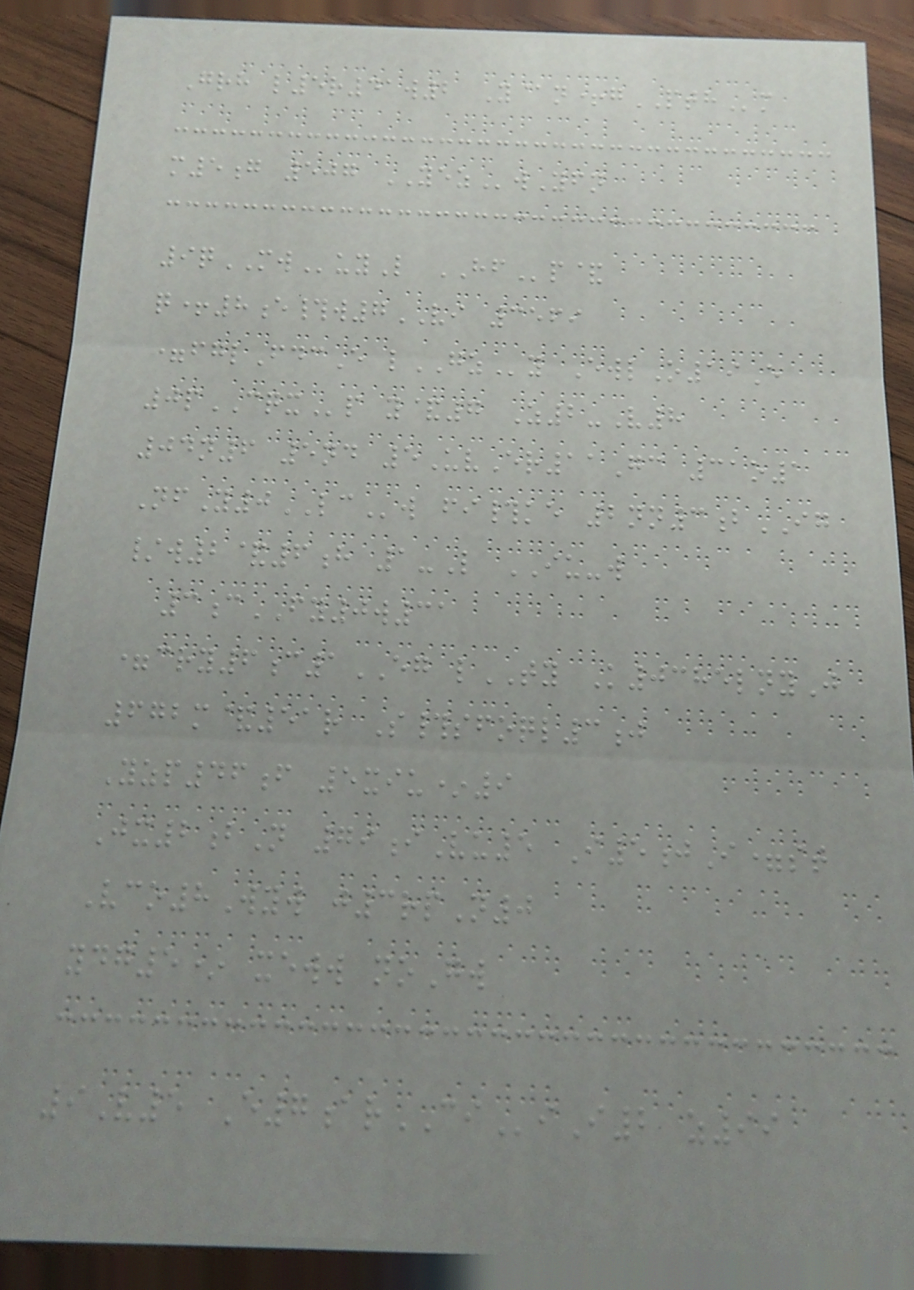Grh l5r41w2 Y@n+gPTHm
m5g 507 YEZwYfn
9qMWuyL HFp&
q+8e#w7VI 3569
=fglFdcE lGZy EwlO19E
0pCQXp y&7 Z2-V8
04n6 5nd 5UvEr11Gc 31o1
NfY0LCw fi#ke 2nn3bIG
/w2&6h 1-L IU-w
3cFY0w31
=cry6c1EG lTY K0385lnyJ
672m&51r S#sfoql3j
Yzp46f 5xiu*9
Jx2bN 79iVu5 I5jI=st
Vco8Wyw j3rpN0
ydg5* xeww noGw
9V5 E7arCIiI2 z99
